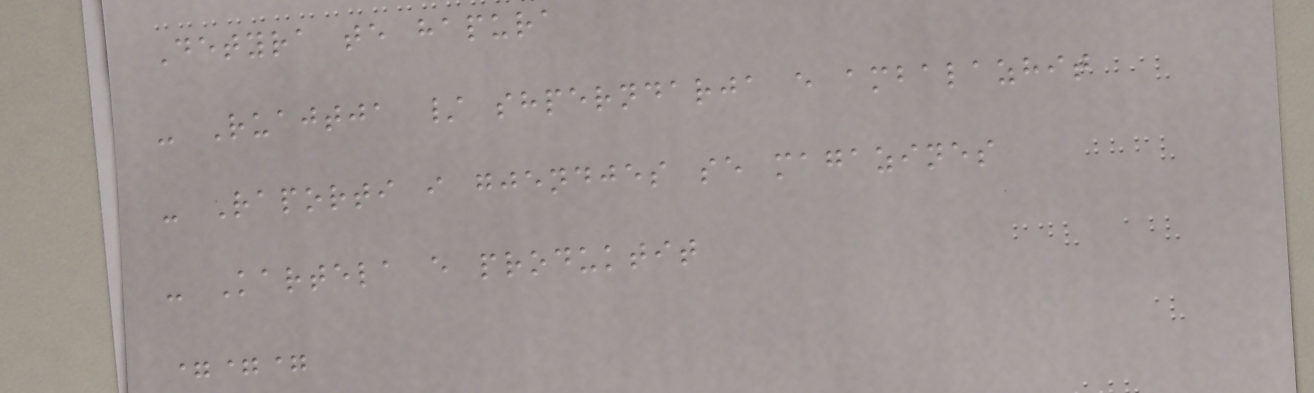Detyra te hapura
- Ruajtja / shperndarja e ambalazhit
- Raporti i gjendjes se magazines
- Kartela e produktit
===
